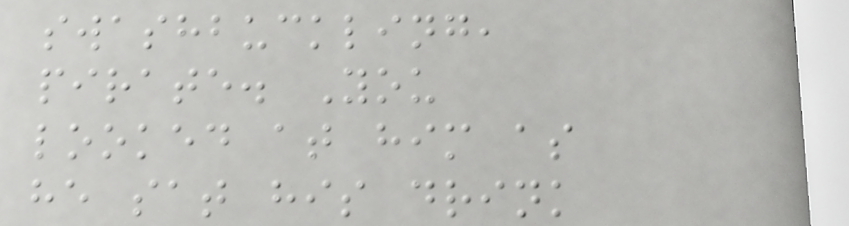swashbuckling,
pirate. You
looked at him as
he sat his drink
